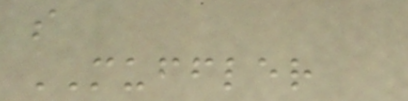s
MUFFLER
